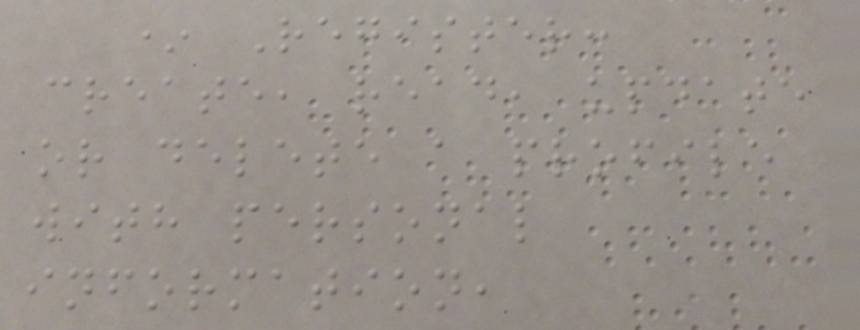* Register:
create, read, update
or delete a profile
with personal
information,
